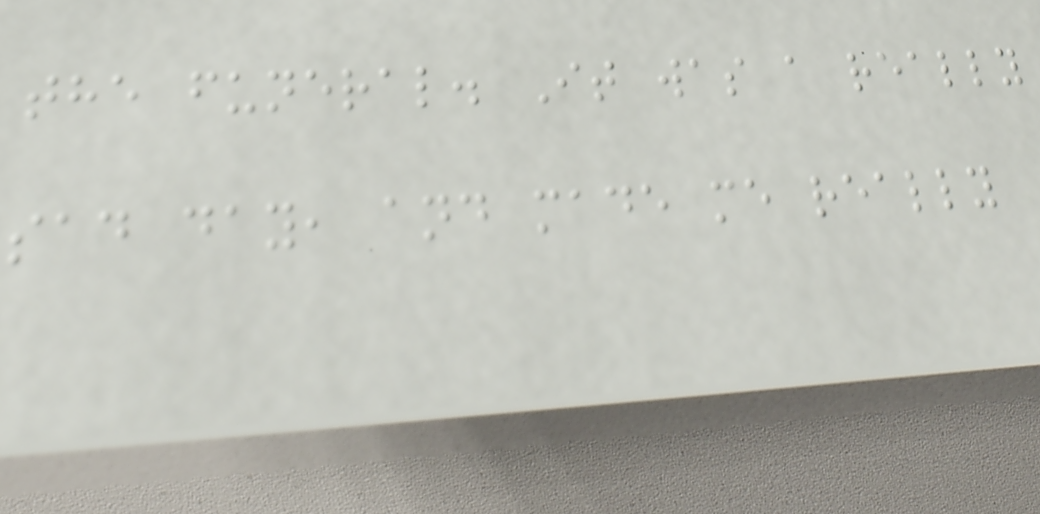the funeral. It was a really
sad day, and made me really
